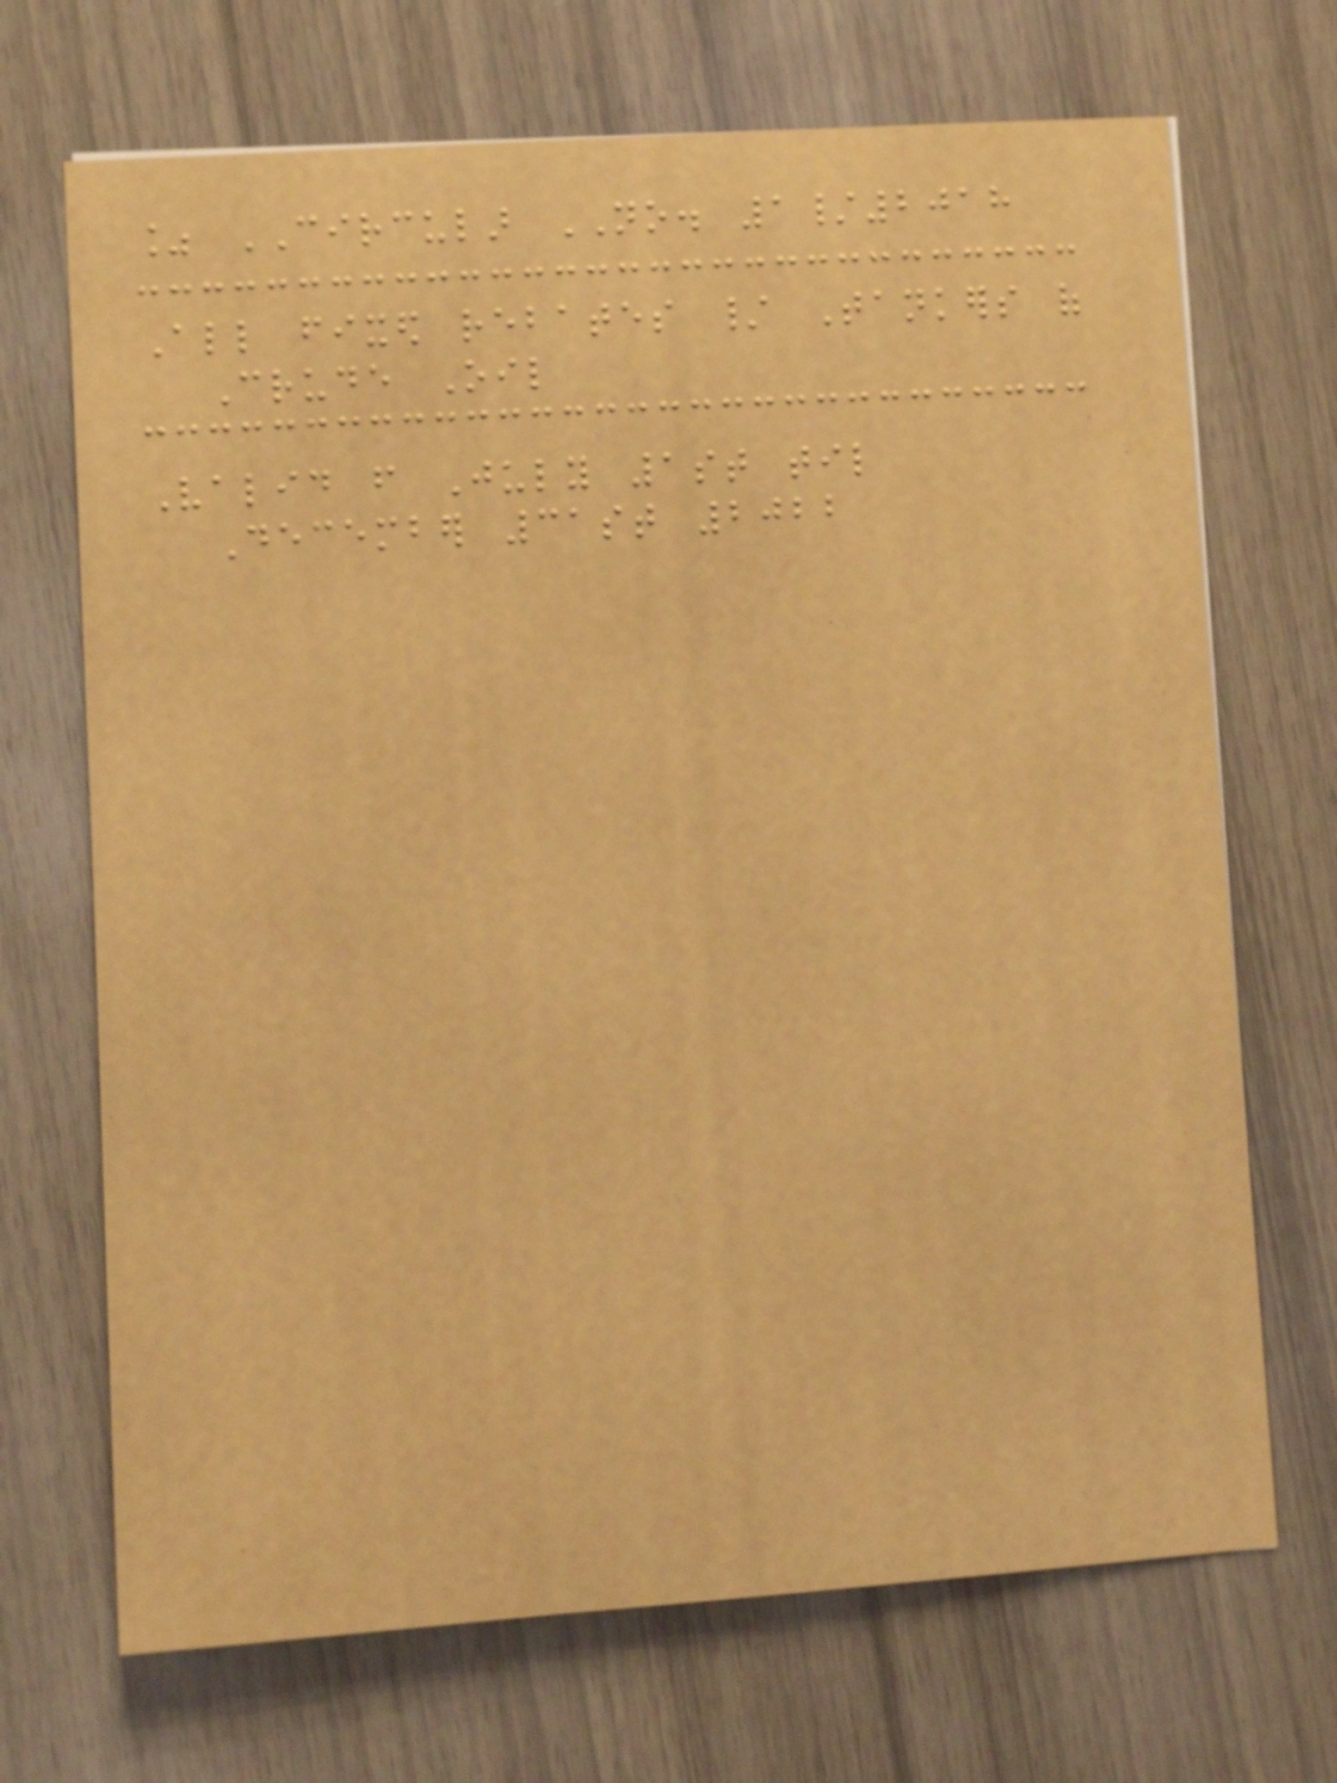% CIRCULAR NO. 1/2018
All fixed rebates / Tankers of
Crude Oil
Valid from July 1st til
December 31st 2022
